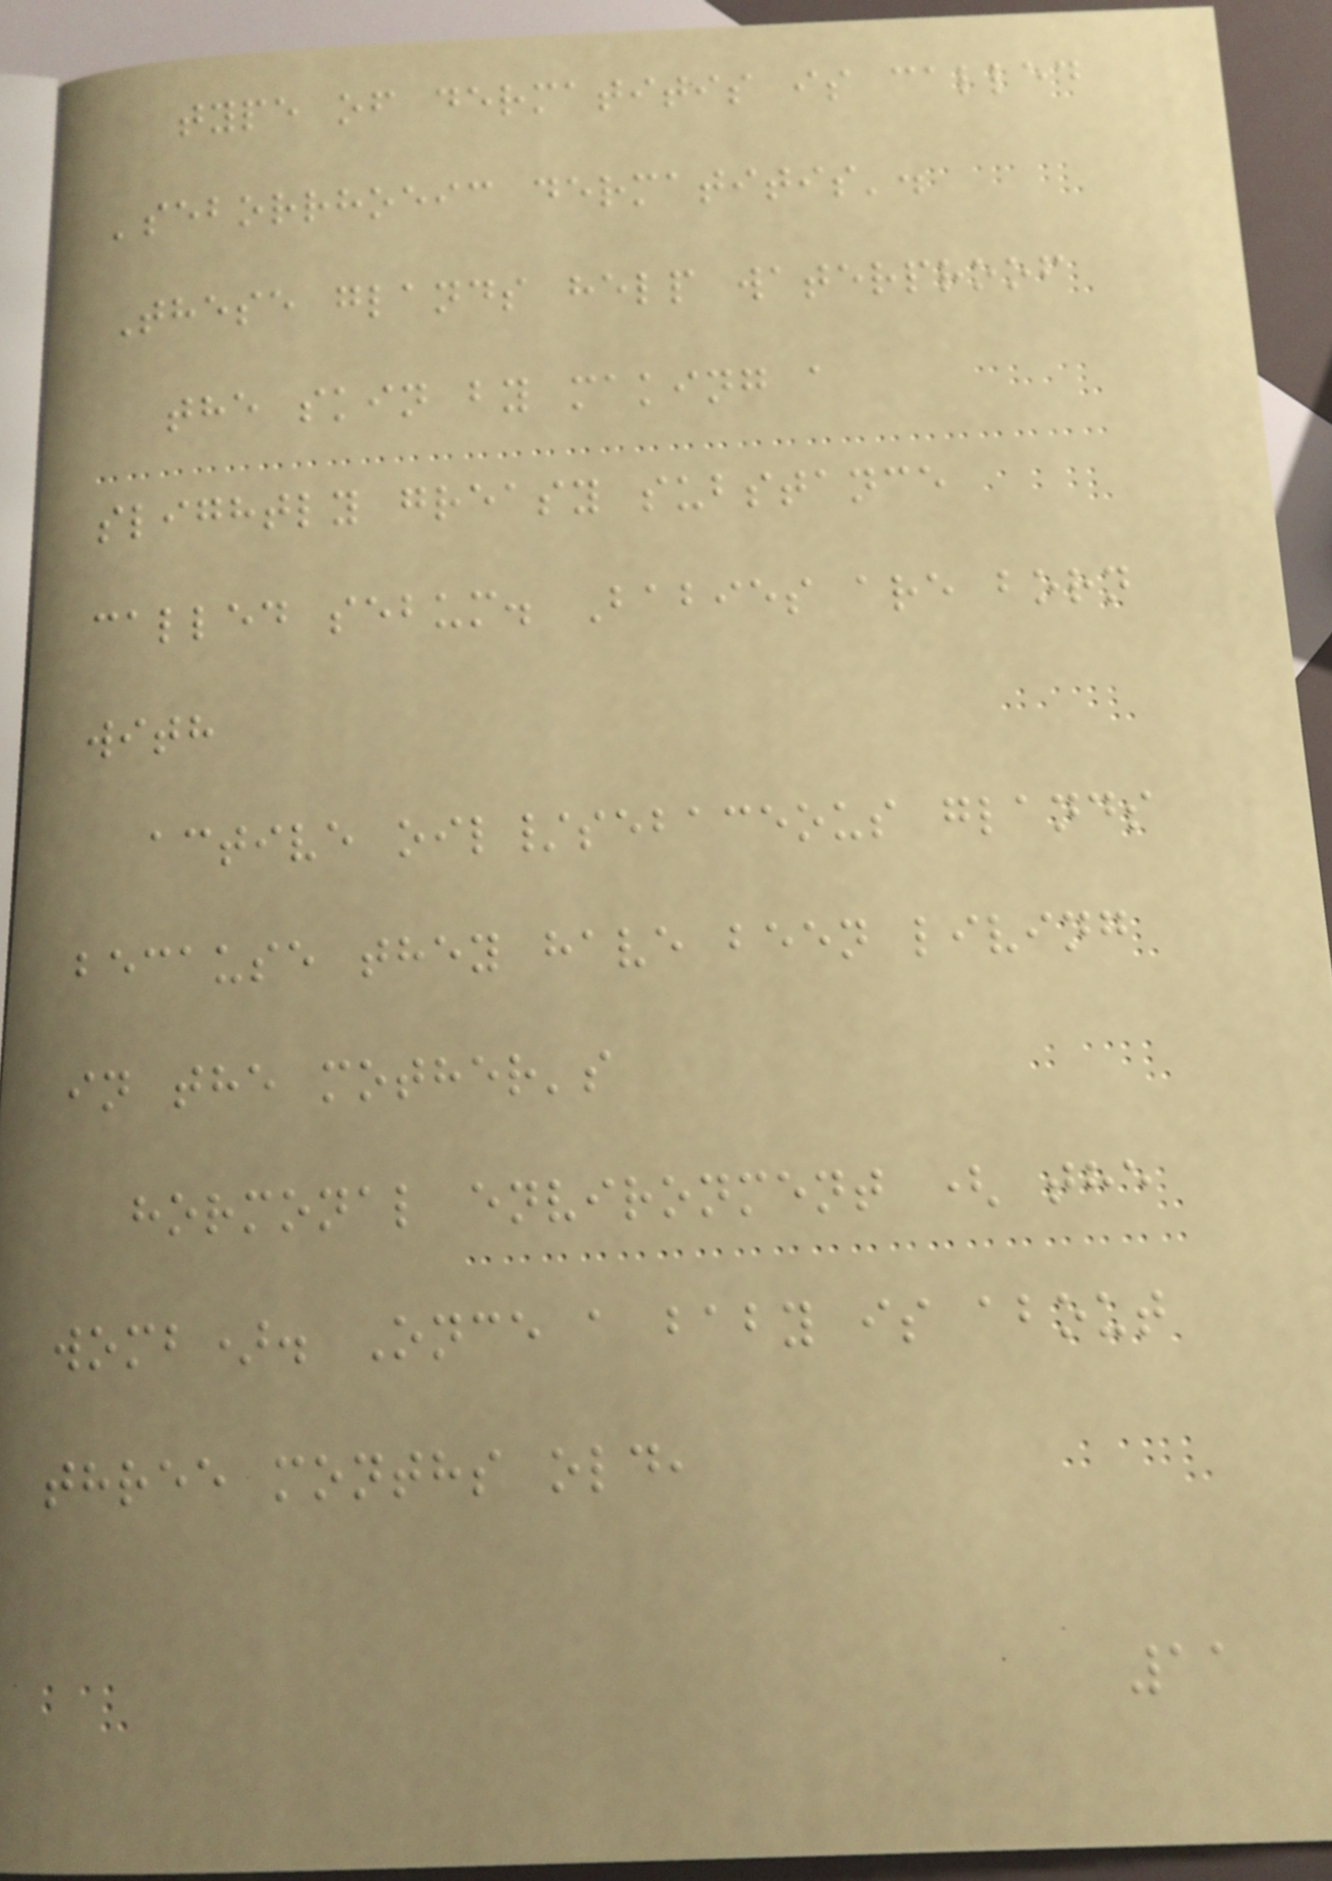type of dermatitis is called
'seborrhoeic dermatitis'.
These glands help waterproof
the skin by making a
slightly greasy substance
called sebum. Babies are born
with
active oil/sebaceous glands
because they have been living
in the mother's
hormonal environment ( the
womb). Once a baby is about
three months old,
11
